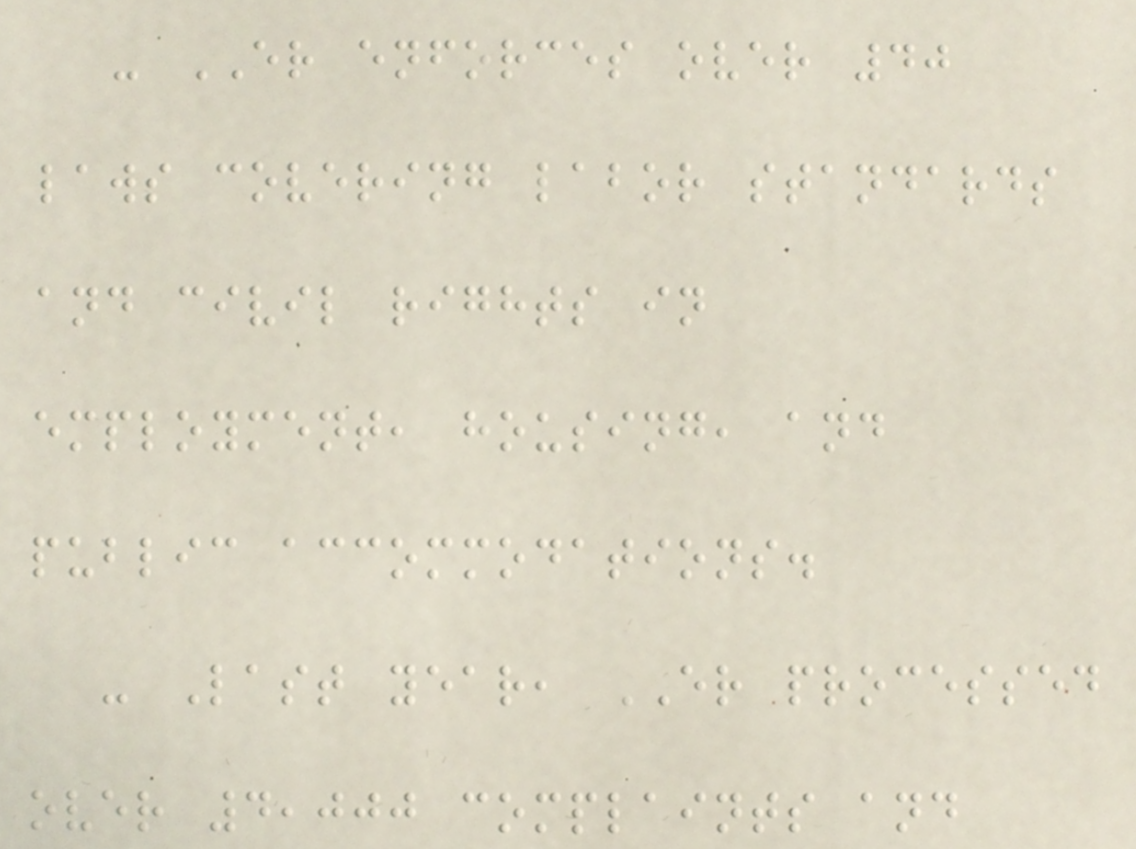- ER enforces over 40
laws covering labor standards
and civil rights in
employment, housing, and
public accommodations.
- Last year, ER processed
over 4,000 complaints and
